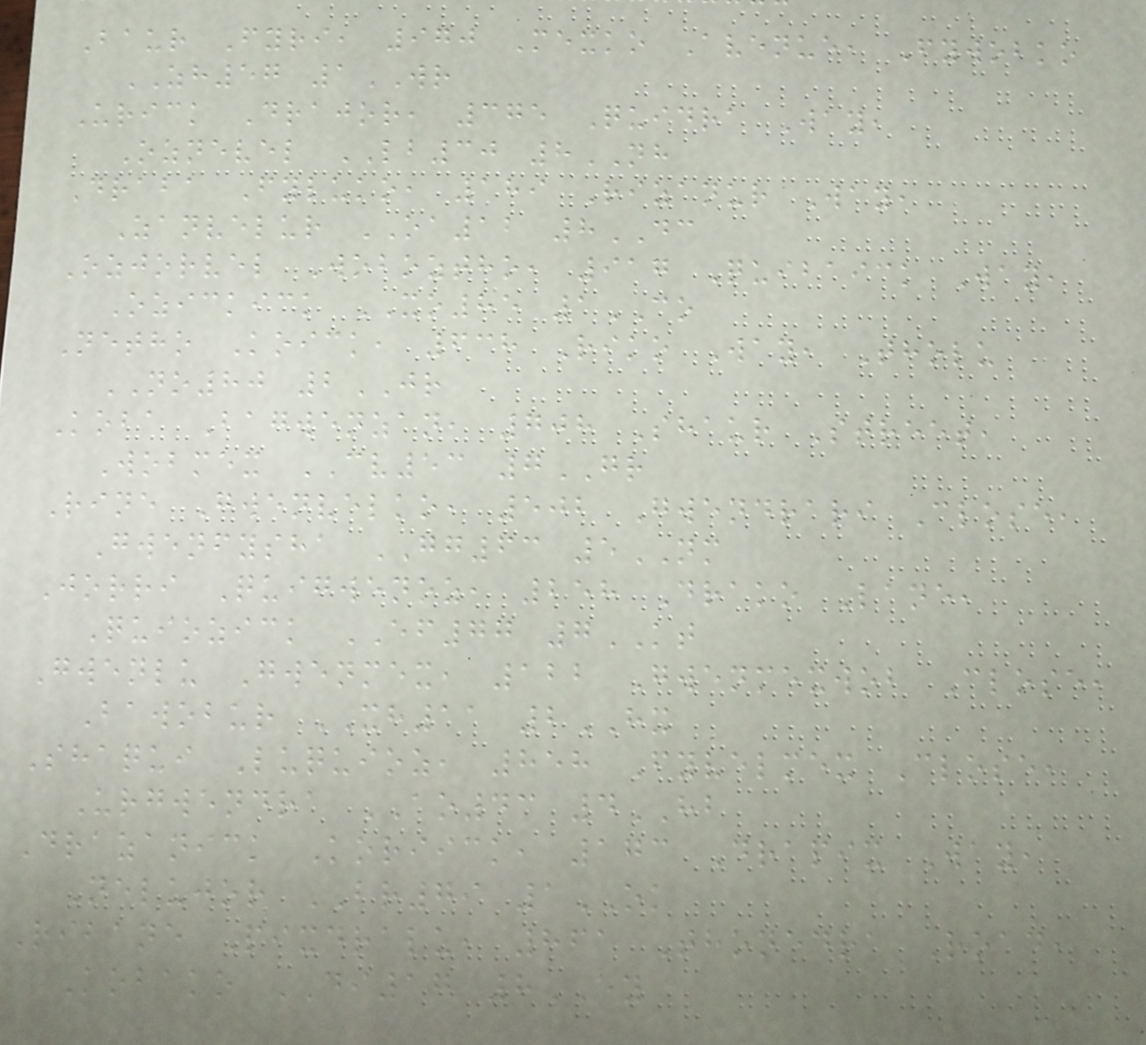Baur Fyri, 970 Mexko Avenue, Fywobko
ZH57 1WR
Urick Drajor, 375 Quidra Way,
Oznevel LB30 8NH
Draba Fyluko, 189 Rizanur Way,
Zanvelur OA12 8DC
Ozjorvel Woboztho, 917 Quibaick Way,
Ozickick XO85 1CO
Netho Koick, 638 Riko Way, Tholu
NO80 2JR
Koba Bagwenzan, 708 Shaur Street,
Wobmex CV53 7GR
Rine Gwenvelko, 502 Gwendrari Close,
Gwenfysha GG63 5NM
Jorri Quigwenoz, 258 Drako Lane,
Quiozick EF77 7KT
Gwenlu Gwenmex, 122 Gwenmexwob Close,
Bawobur XH11 2HX
Shaqui Luquioz, 858 Fyvelmex Close,
Urgwendra AO43 4HB
Drazanick Koriick, 173 Drapix Way,
Nelujor BR79 1OK
Ribane Pixdralu, 861 Thonedra Road,
Kobako DI17 8EY
